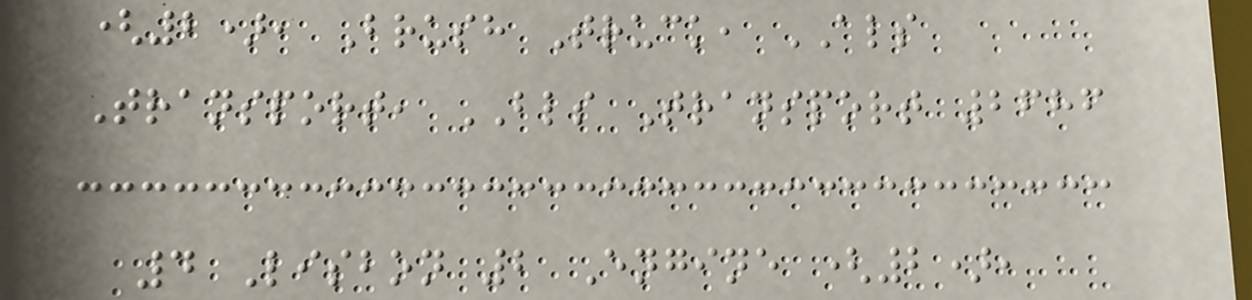(2), Brush Truck, ALS
Transport, BLS Transport 2686
4 Lisbon 2 Engine (2),
